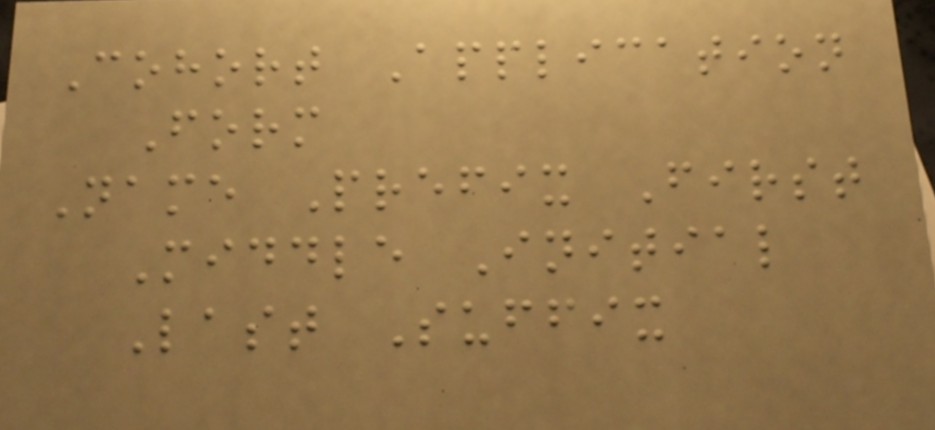Cohort Application
Form
Name Prefix First
Middle Initial
Last Suffix
